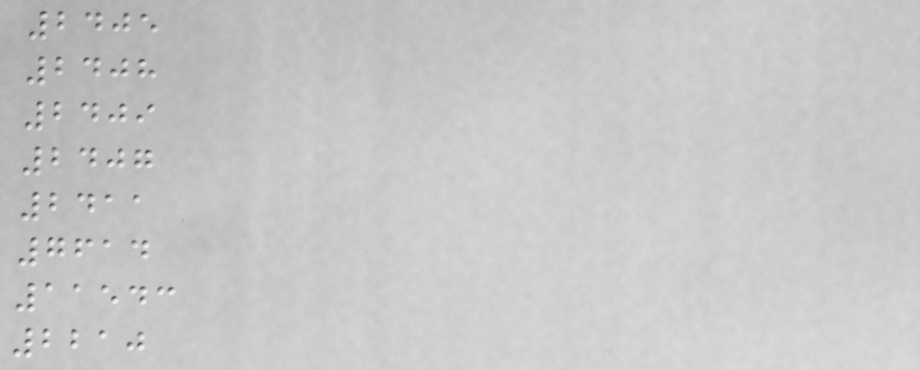2405
2408
2409
2407
2411
7614
11543
2210
